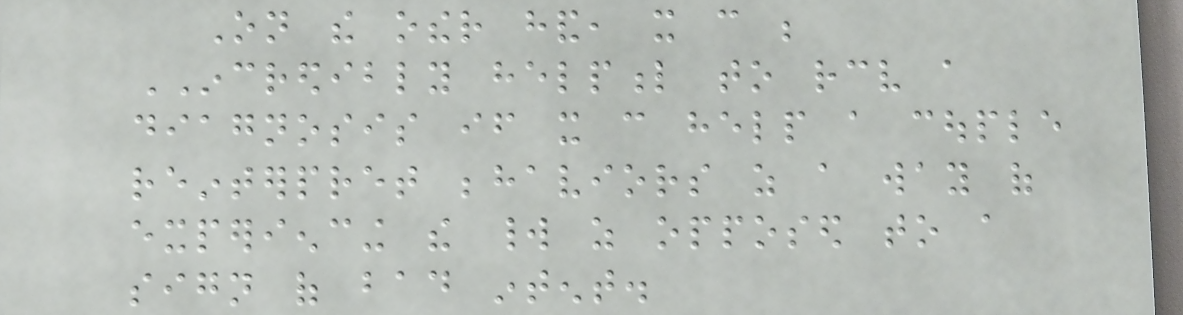On the other hand, it can be
INCREDIBLY helpful to receive a
diagnosis if it can help a couple
reinterpret behaviors as a way of
experiencing the world as opposed to a
sign of bad intent.
